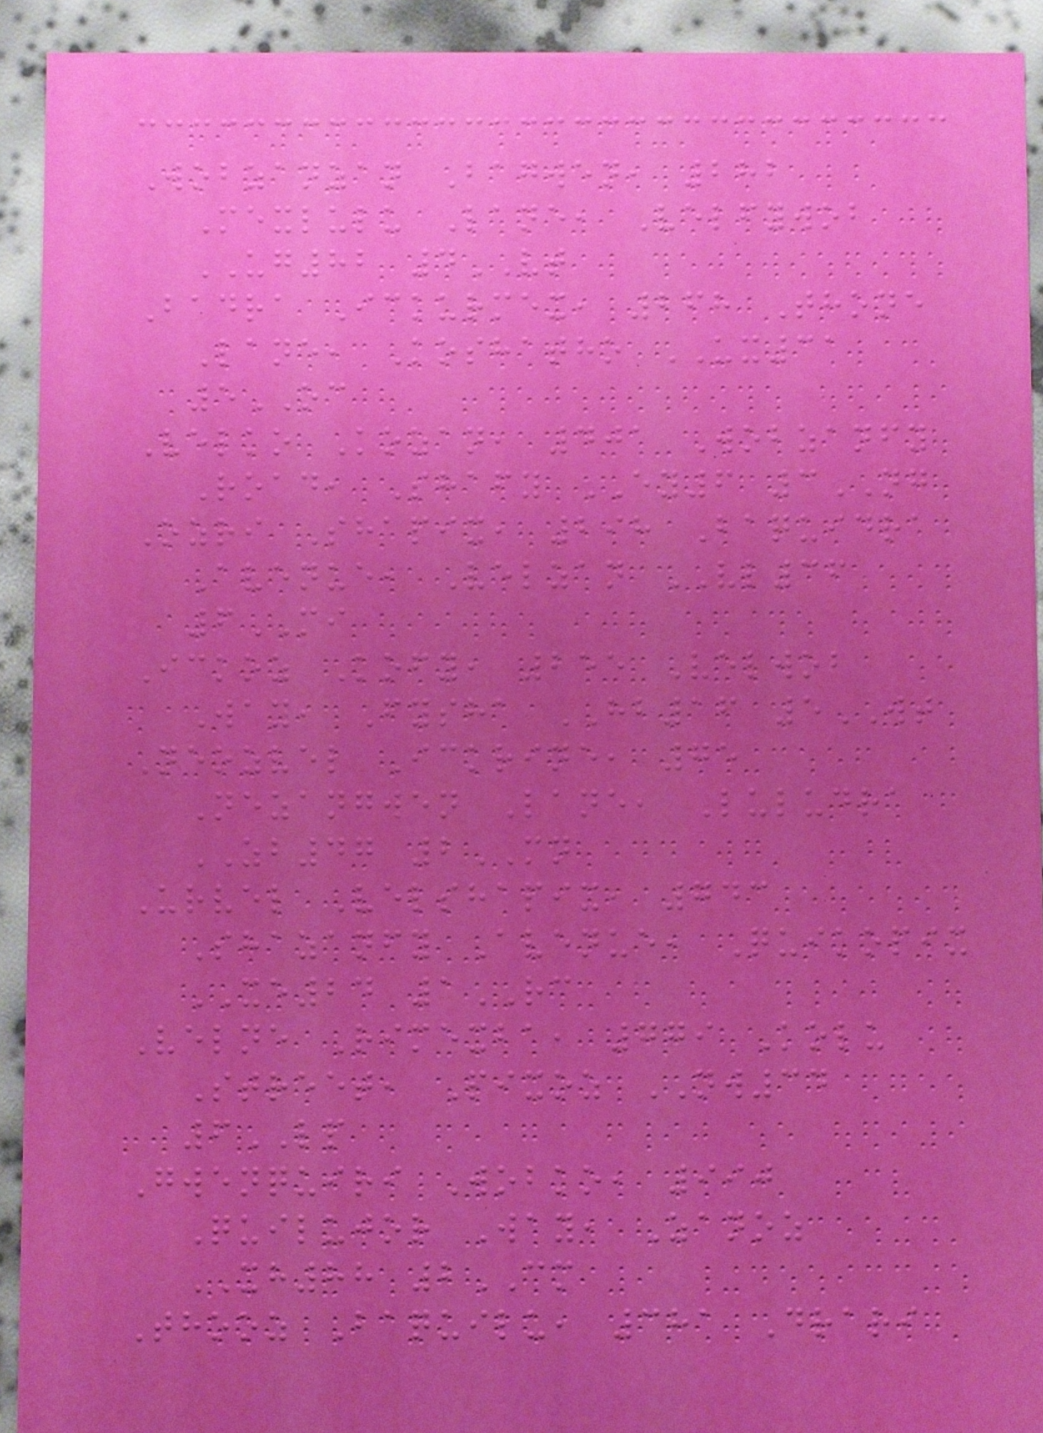Wobzanzan Bagwen, 282
Mexlulu Lane, Velfywob
UG82 4VT
Badra Ickurmex, 268 Thone
Lane, Koshatho UX31
5OC
Velko Kozan, 401 Wobzanfy
Road, Shafy EY6 3NG
Ozri Shapix, 298 Baquidra
Avenue, Velzan VL36
6MI
Ickoz Kofy, 255 Velwob
Way, Fysha HB16 5WT
Neozvel Ickrine, 75
Nezangwen Lane, Luludra
ZB47 2MN
Urvel Velshapix, 743
Shazanfy Avenue, Quikopix
XE24 1RC
Velne Rimexba, 779 Kolu
Street, Pixoz NW34
6LP
Gwenquiri Wobko, 990
Quilujor Way, Zanoz
XH88 2CM
Thooz Baquilu, 381 Drari
